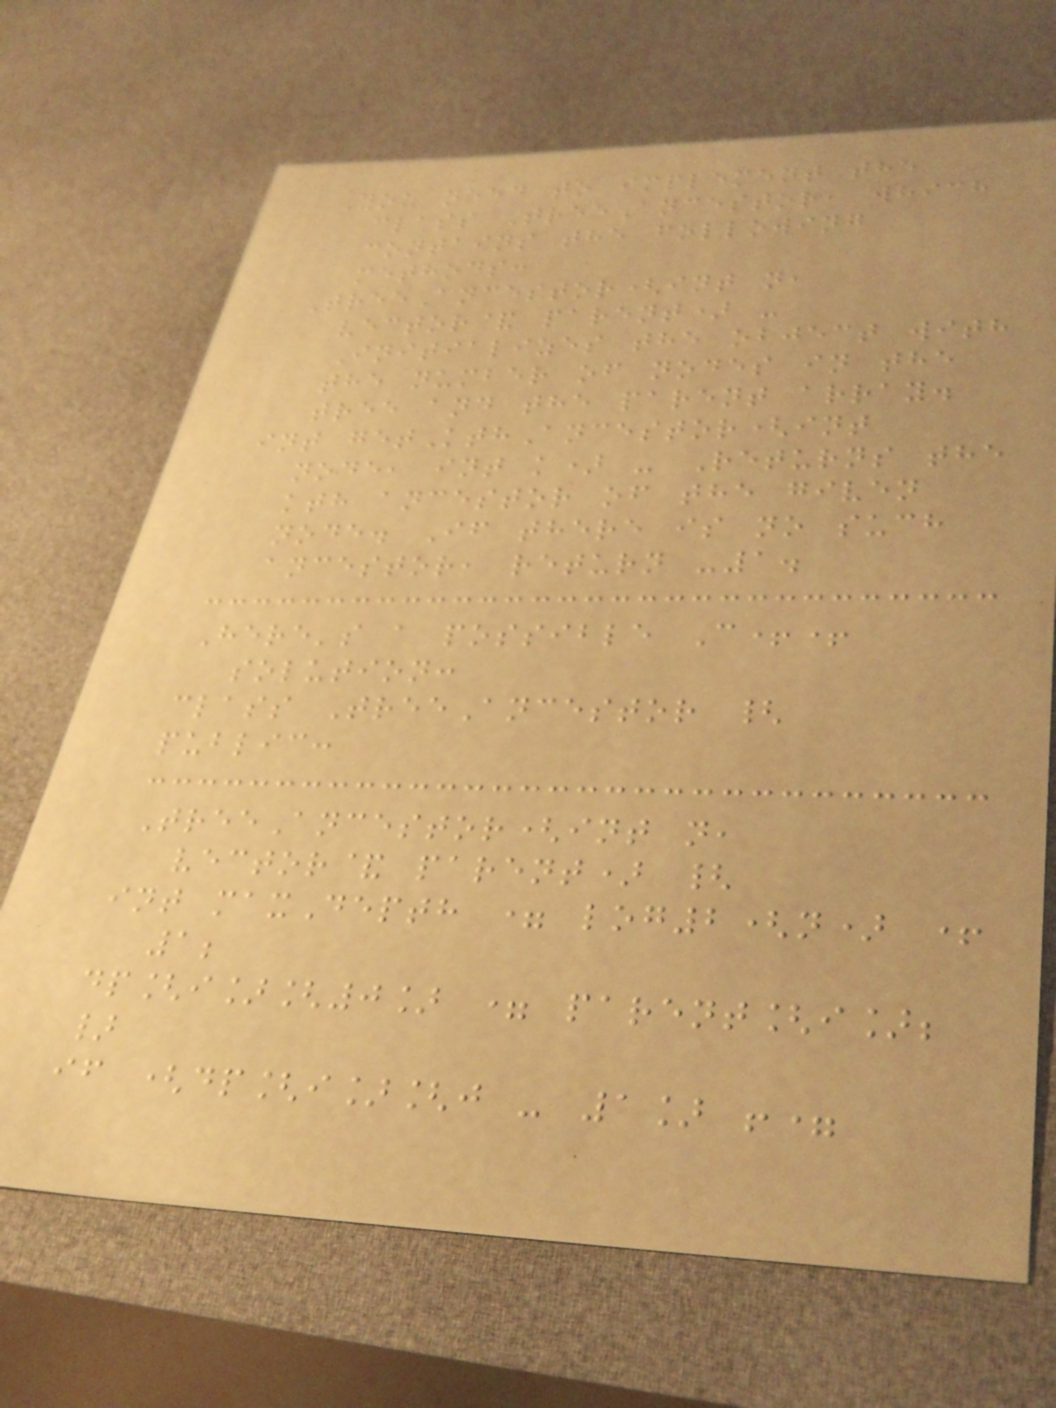You need to implement the
class TreeAncestor, which
contains the following
methods:
TreeAncestor(int n,
vector& parent) -
Initializes the object with
the number of nodes in the
tree and the parent array.
int getKthAncestor(int
node, int k) - Returns the
kth ancestor of the given
node. If there is no such
ancestor, return -1.
Here's a possible C++
solution:
class TreeAncestor {
public:
TreeAncestor(int n,
vector& parent) {
int maxDepth = log2(n) +
1;
dp[i][0] = parent[i];
}
if (dp[i][j - 1] !=
